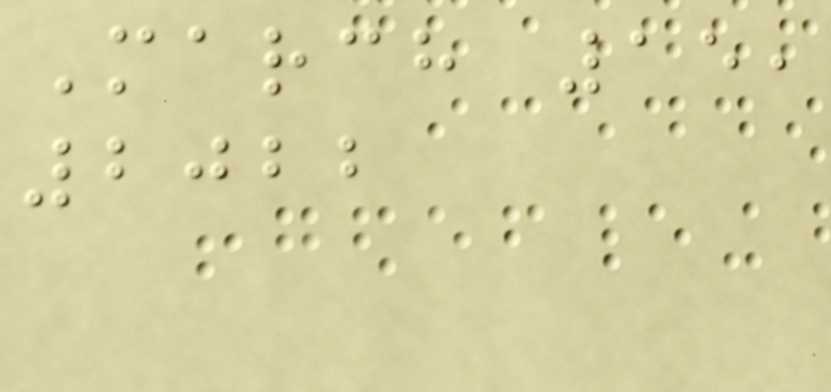March 15,
2022
